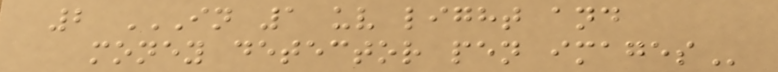2 IN 1 UV LIGHT AND
MONEY DETECTOR PEN IMAGES
